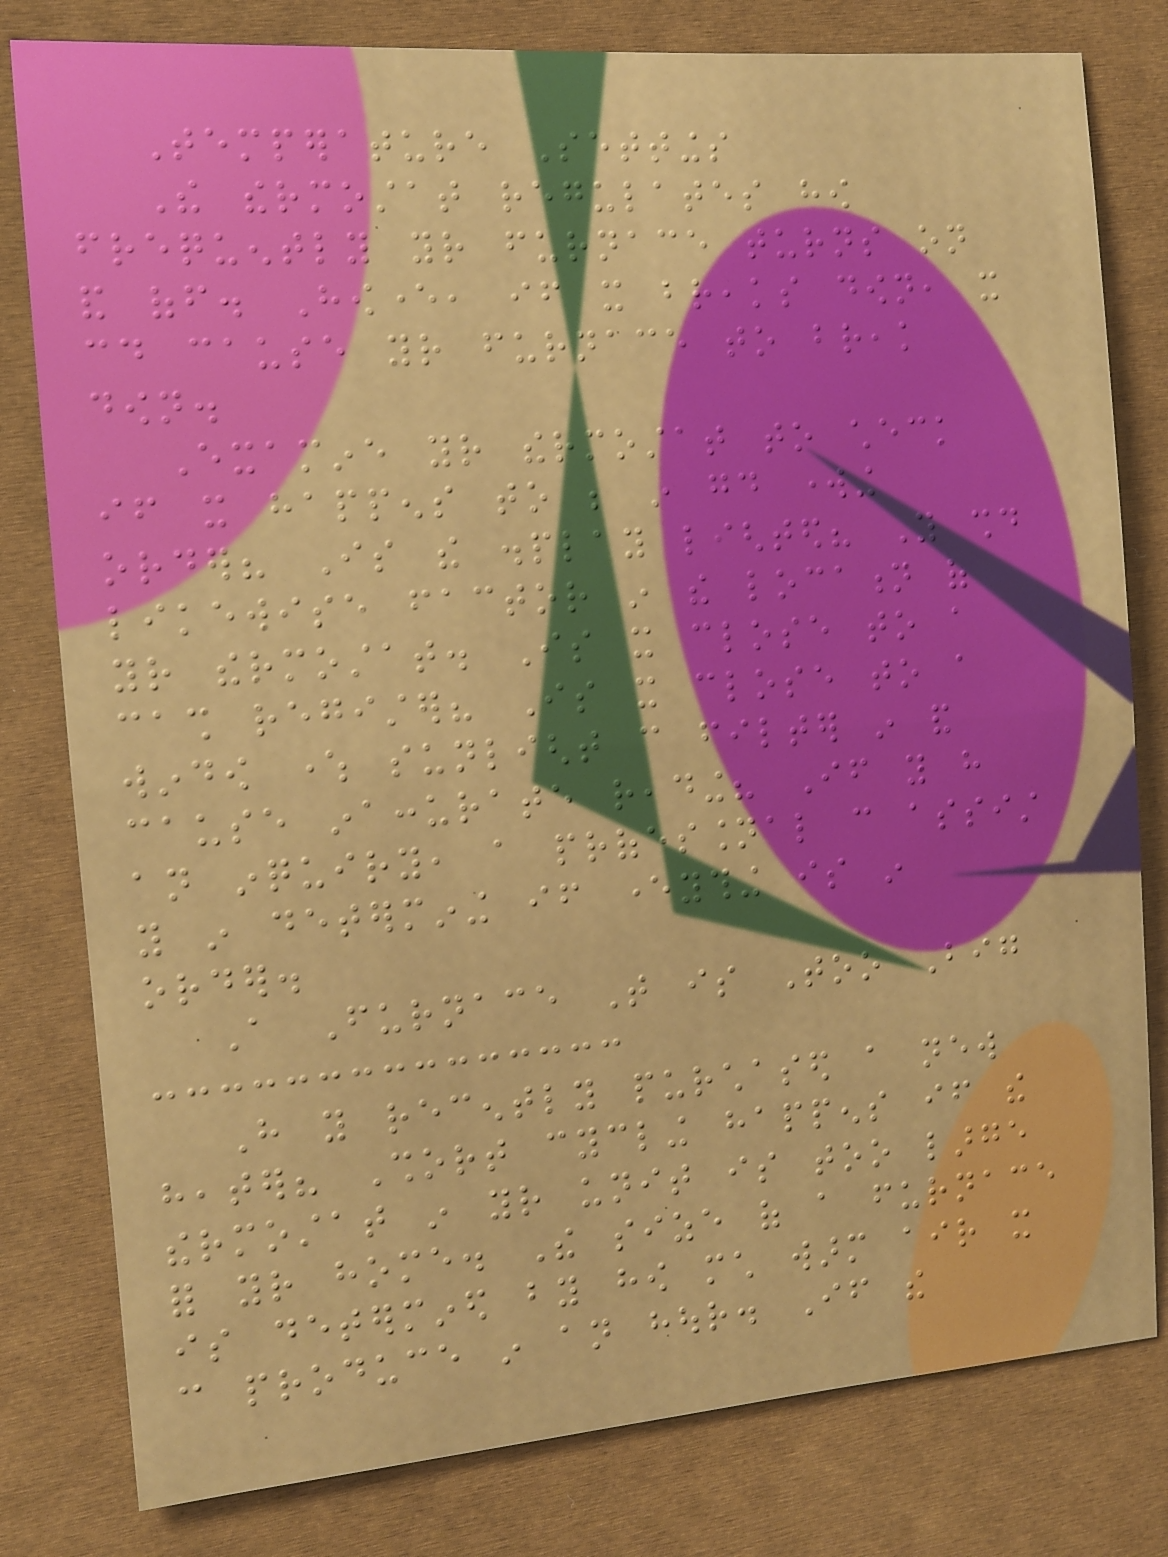Temperature Settings
The thermostat regulates how
frequently your furnace turns on
and off. However, if it breaks down, it
could cause your furnace to break
down.
Examine your thermostat to check
if it happens to be in good working
order? Is the display lighted? You should
likewise factor in the location of
your thermostat. Is it close to a
cash register? Is it close to a
window where sunlight can filter in and
cause inaccurate reading? If you have
an inquiry, a professional can assist
you in determining if everything is in
order.
A Furnace That is Too Big
Have you recently purchased a new
heater? Short cycling happens if the
thermostat in your unit is too large
for your home. The size of a furnace
is determined by how much warm air it
can produce in an hour. If the
